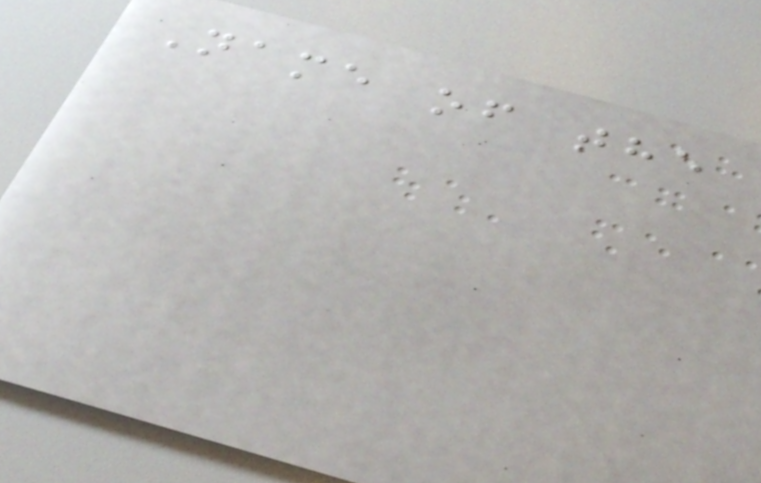Name of the
